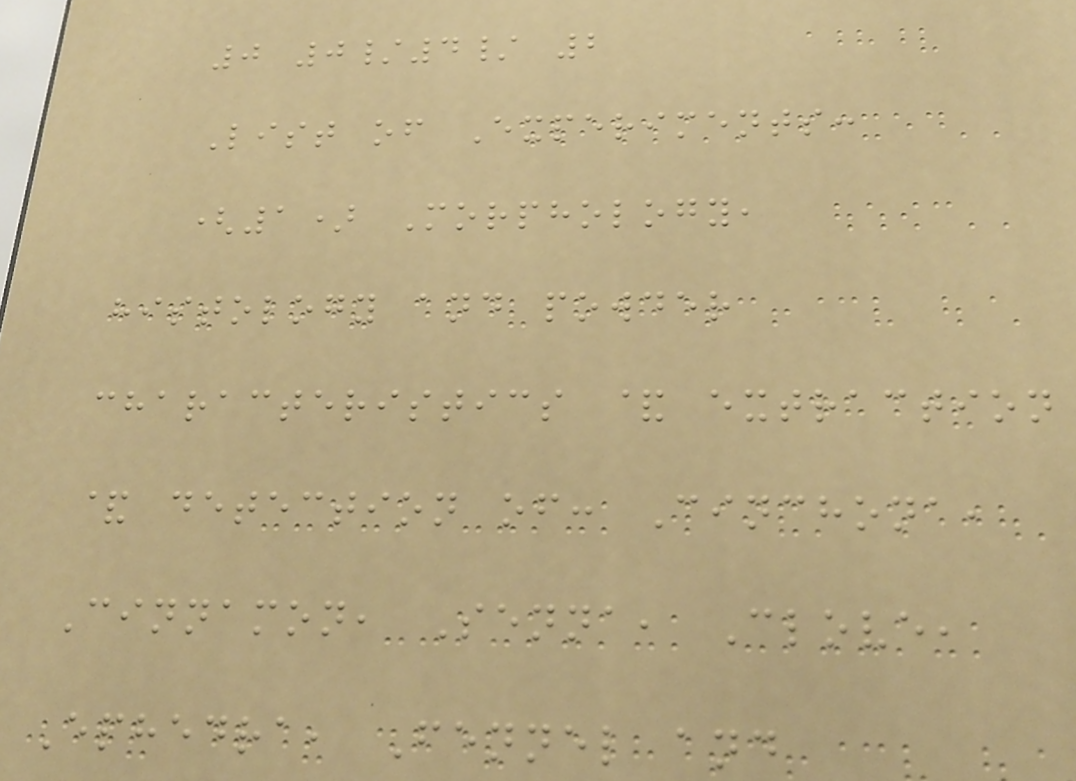0 0/4/ 2
List of Experiments:
(1) Morphology,
histology and powder
characteristics & extraction
& detection of: Cinchona,
Cinnamon, Senna, Clove,
Ephedra, Fennel and
